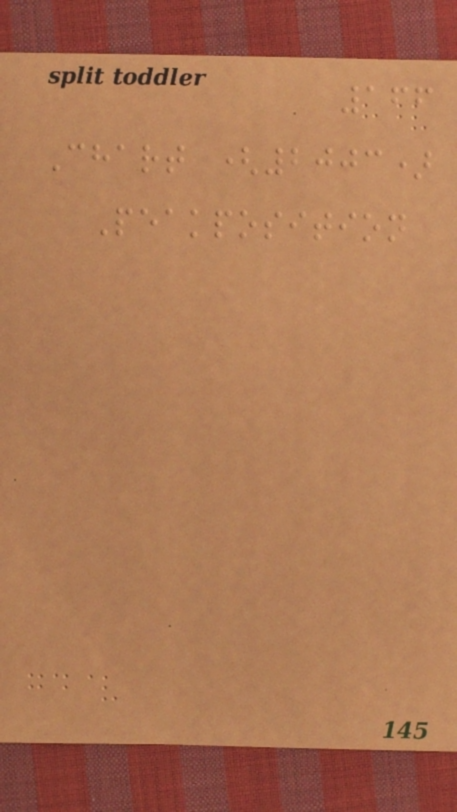166
Chart (2003)
Peakposition
